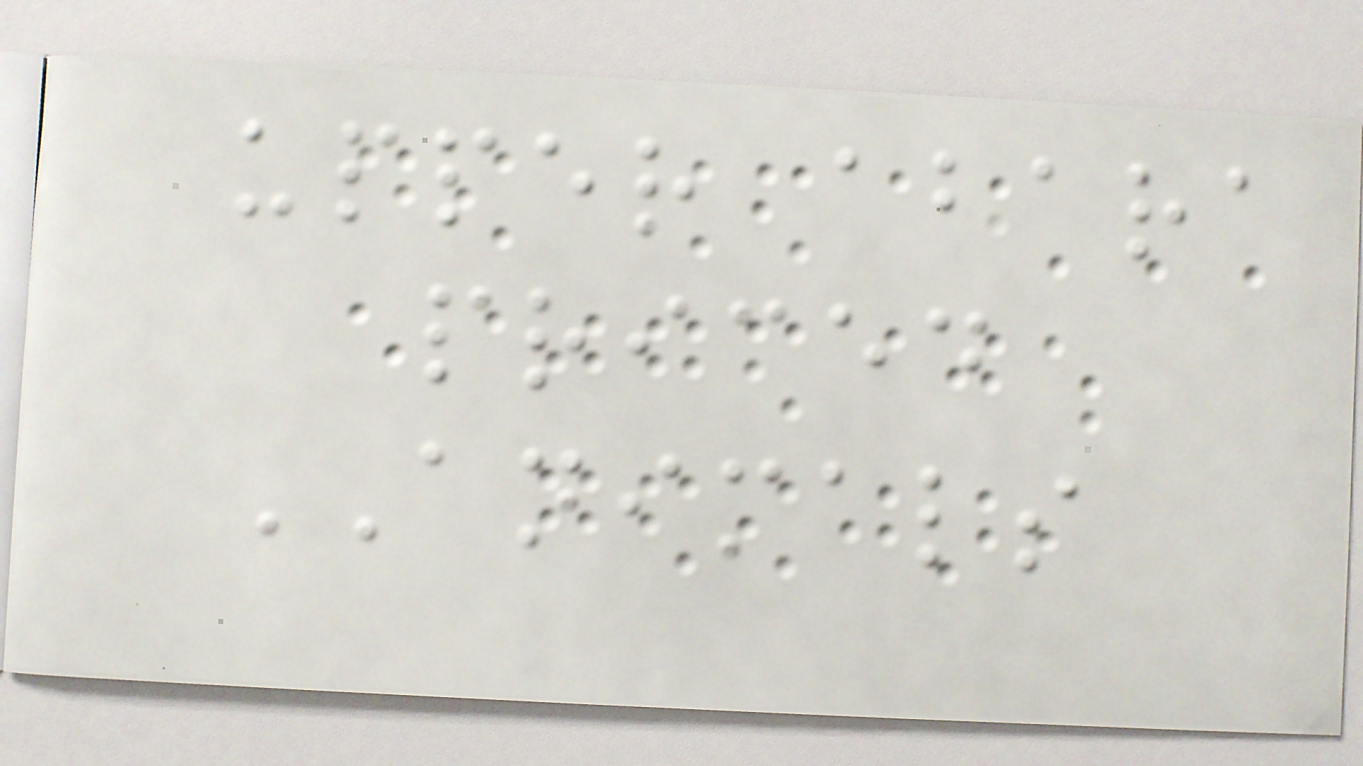upper abara
priced
ANIMALS
